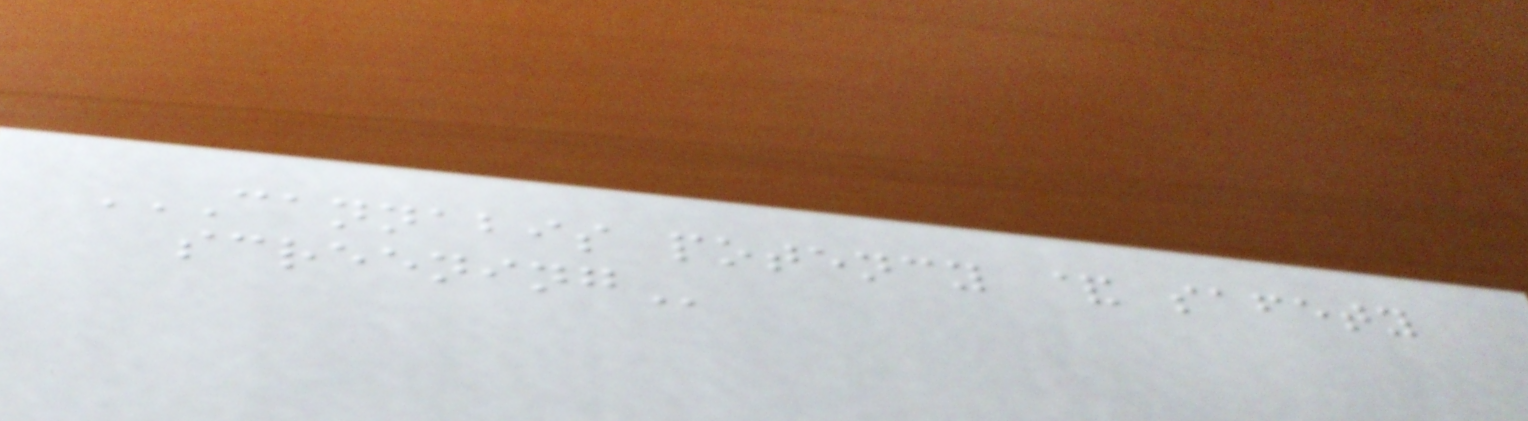CANNABIS POTENCY & SAFETY
SCREENING
